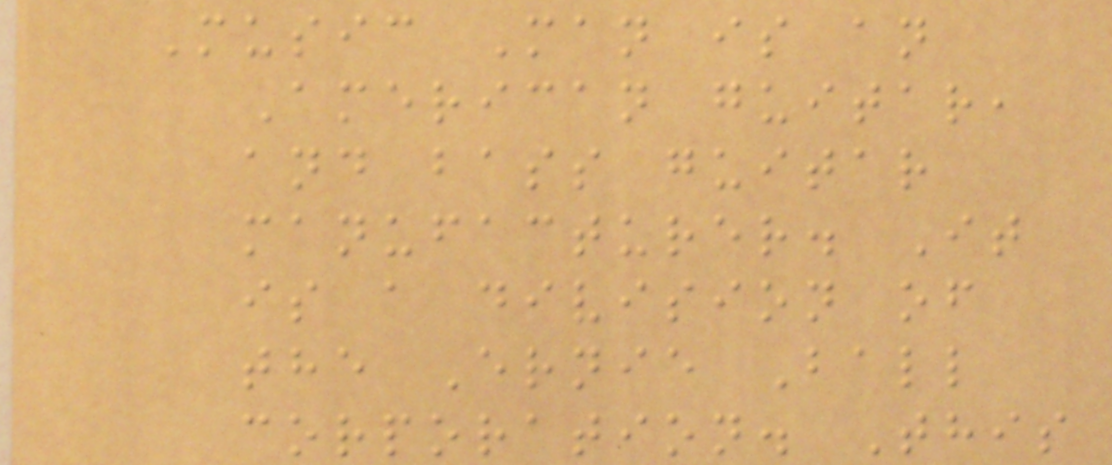Music Man is an
American guitar,
and bass guitar
manufacturer. It
is a division of
the Ernie Ball
corporation. This
